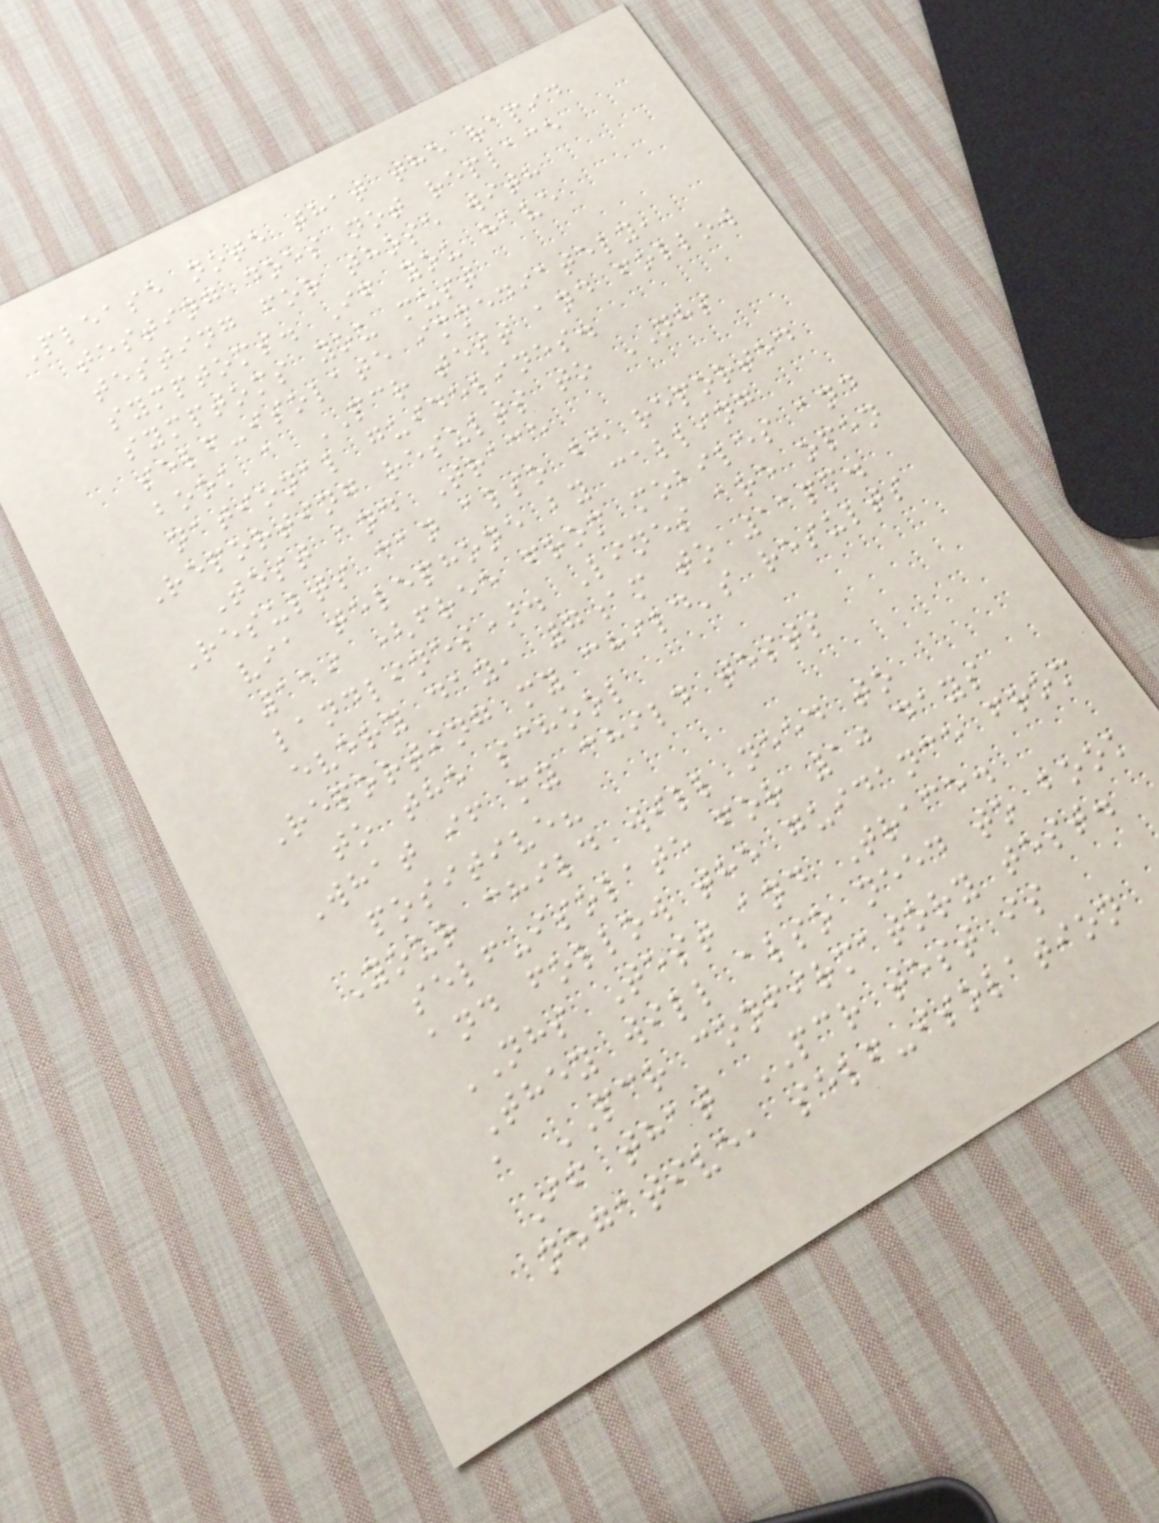Please note that the rapid
testing does not replace
testing for those with
symptoms. If you have
symptoms you must
self-isolate immediately,
book a PCR test and follow
national guidelines.
Reporting results to NHS
Test and Trace
Results can also be reported
via telephone by calling
119 (free from mobiles and
landlines). Lines are open
every day, 7am to 11pm.
Reporting my child's results
to the school
What if my child tests
positive?
Your child will need to
self-isolate for 10 days
and follow the guidance from
NHS Test and Trace.
They will also need to book
a PCR confirmatory test.
If that PCR test is
negative, self-isolation
